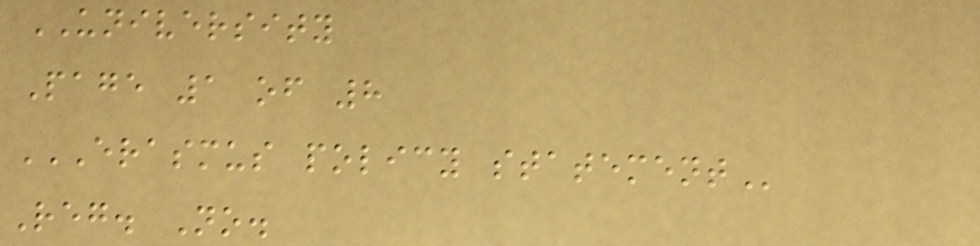UNIVERSITY
Page 1 of 8
ERASMUS POLICY STATEMENT
Reg. No.
